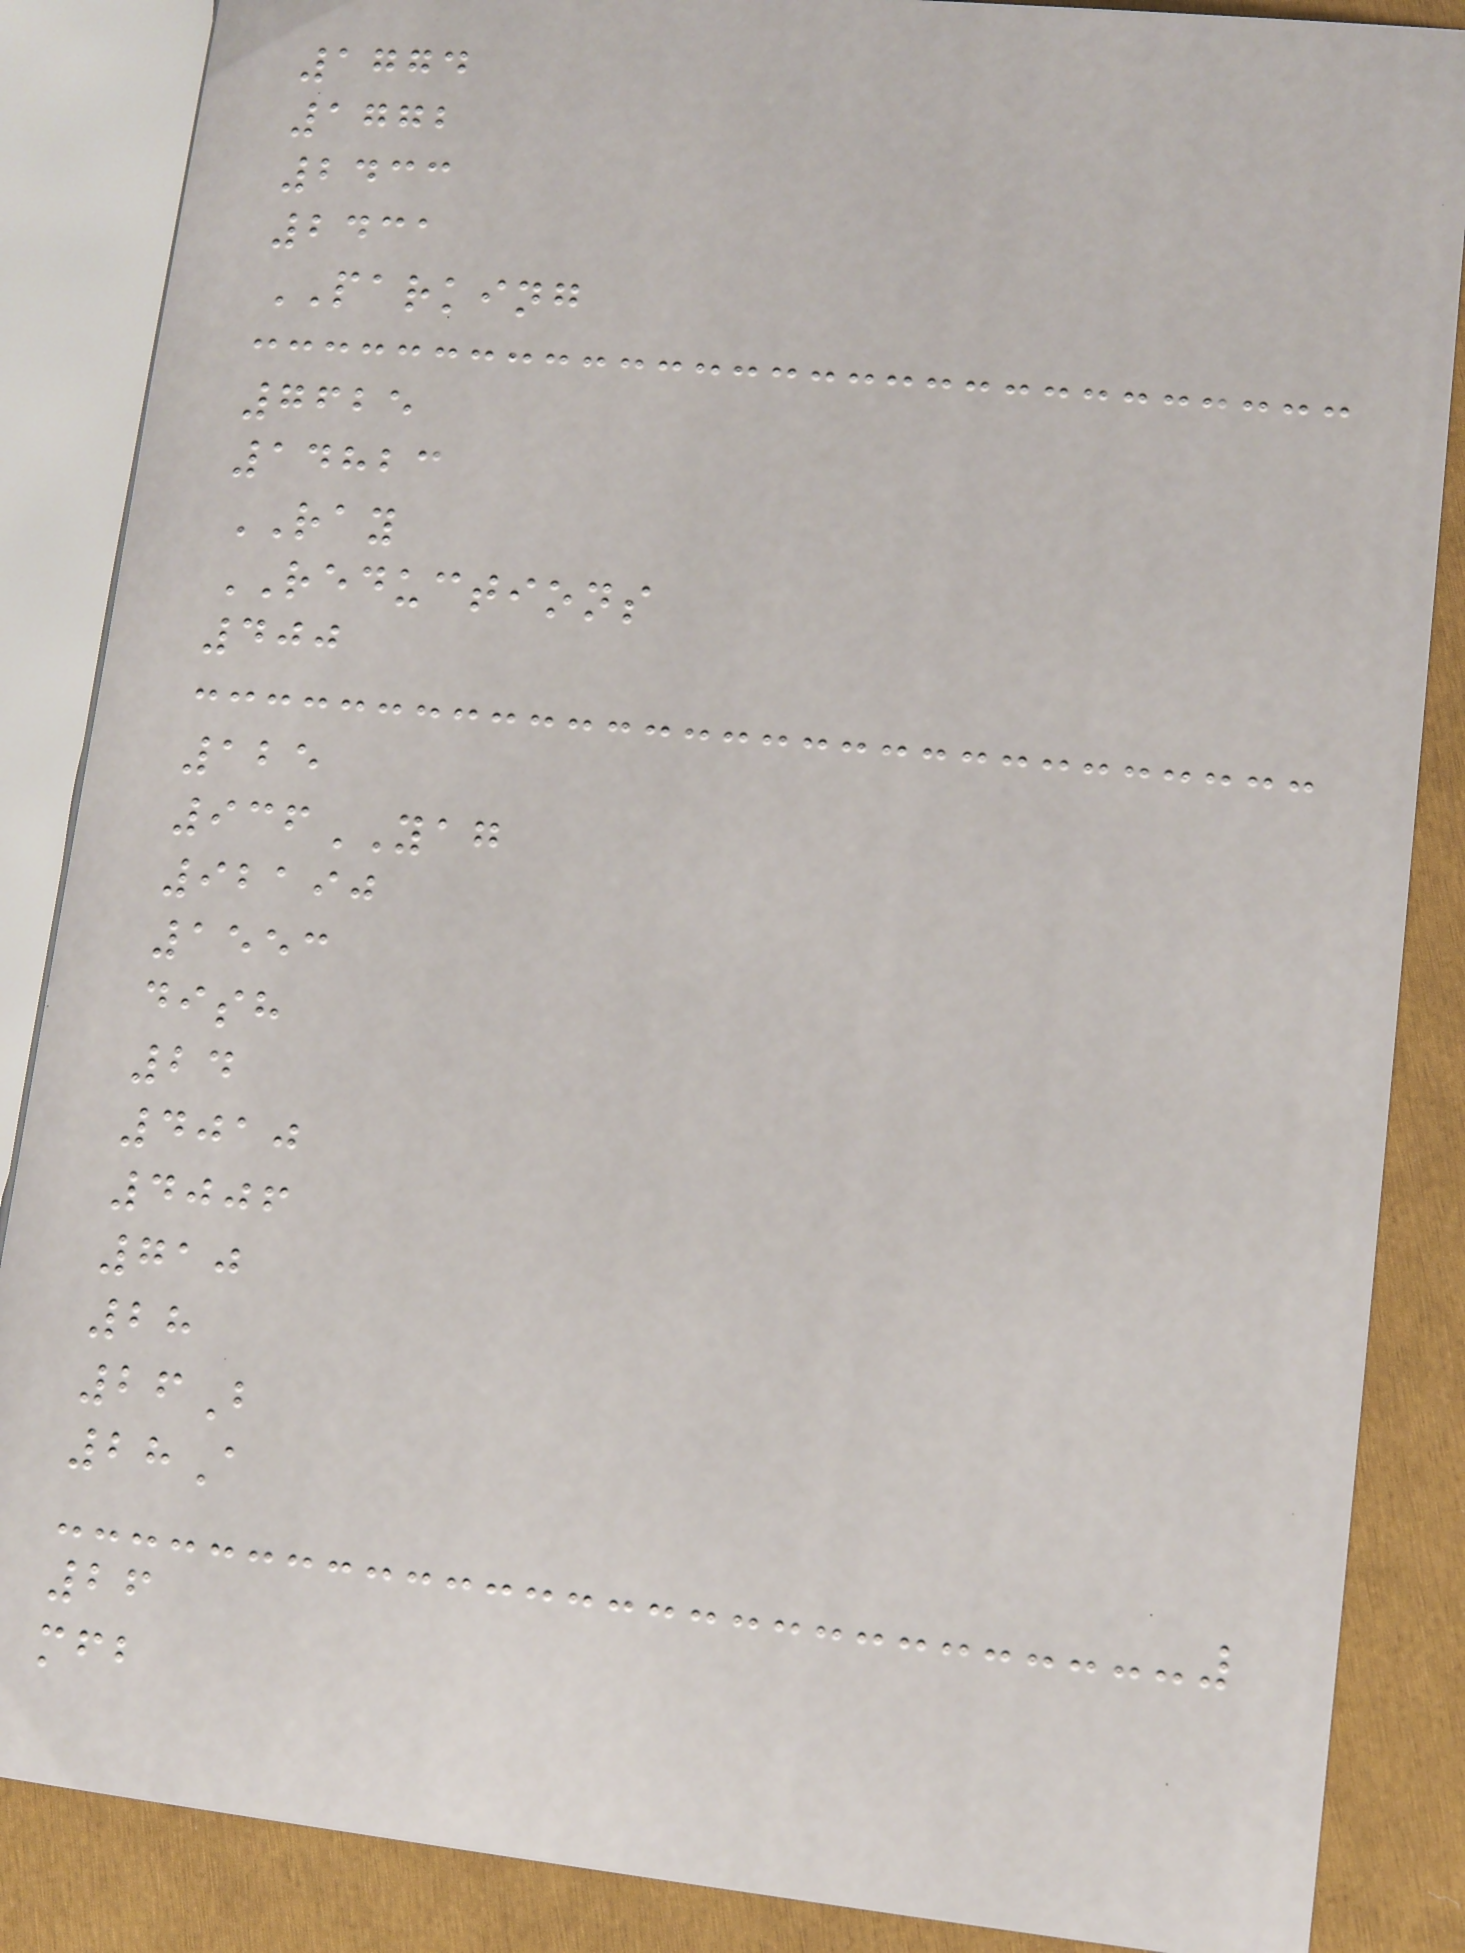1774
1772
2433
2431
PARKING
7625
14823
RAY
REDUCTIONS
400
125
936YAG
92190
1553
dish
24
4010
4006
710
28
26B
28A
26
mfb
